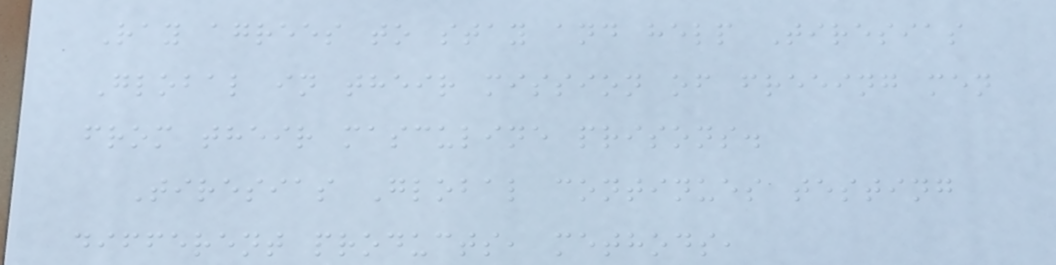Ray agrees to stay and help Tiresias
Global in their mission of freeing men
from their masculine prisons.
Tiresias Global continues testing
different products, methods,
